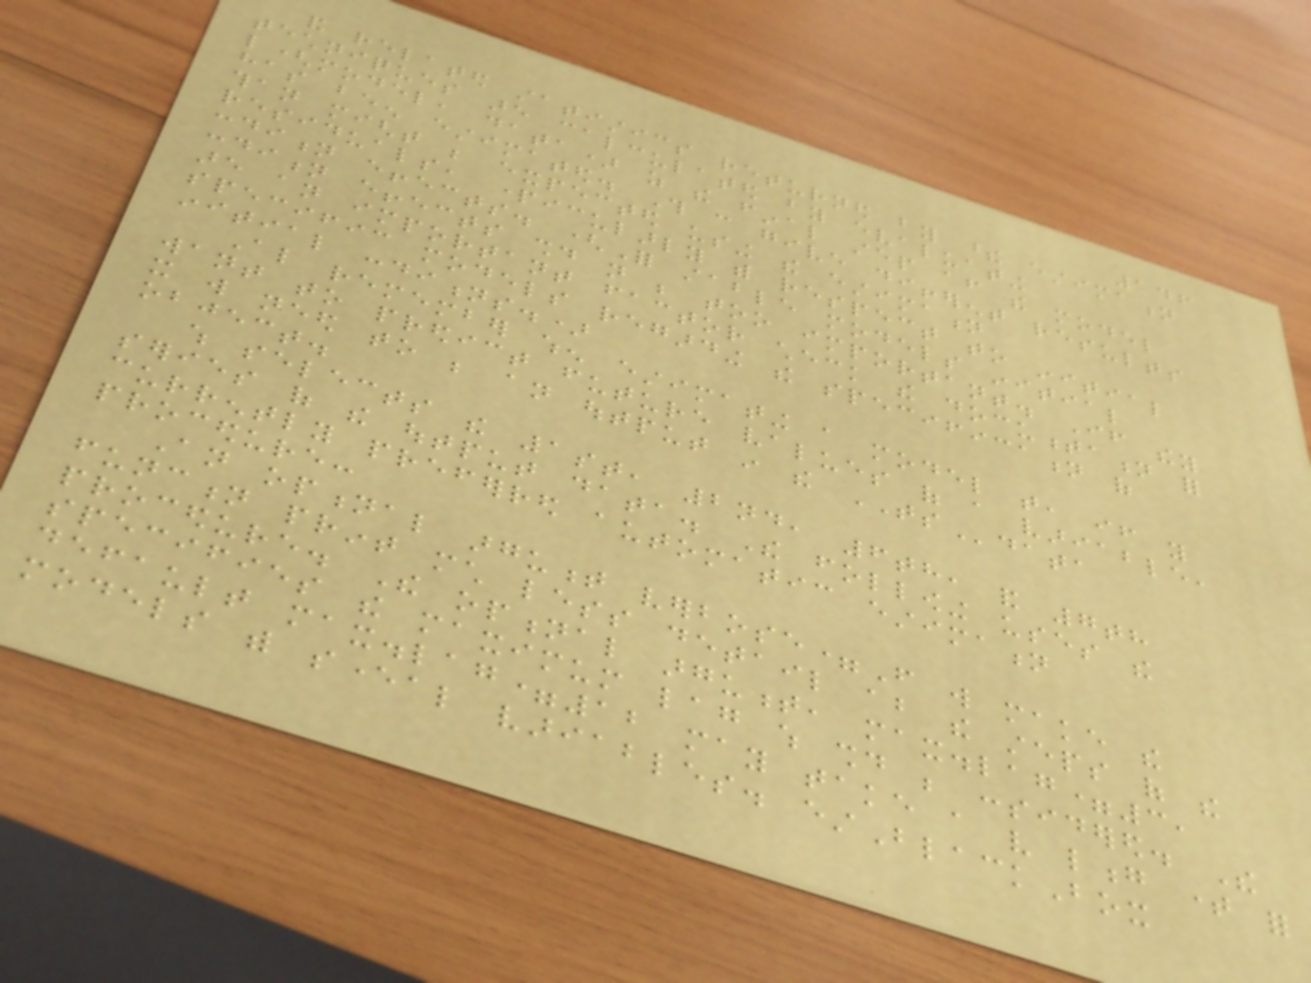146
and related statistics returned by these estimation
techniques are calculated by evaluating
l(model, data) as the final step after the model
has been estimated. This can give different results
than might be expected using the estimation
residuals, particularly with respect to initial
condition effects. (For stable models initial
condition effects should not be too important. If they
are an important factor check the documentation for
specific models regarding the specification of
initial conditions.)
Also remember when estimating a model that, if you
want to predict future values of a variable,
it will need to be an output in the TSdata
object.
which selects the 1st, 2nd, 6th, and 7th
series of the output data. The following uses the
currently preferred automatic estimation
procedure:
An optional argument verbose=F will make the
function print much less detail about the steps of the
procedure. The optional argument, max.lag=3,
specifies the maximum lag which should be considered. The
default max.lag=12 may take a very long time for
models with several variables. estBlackBox
